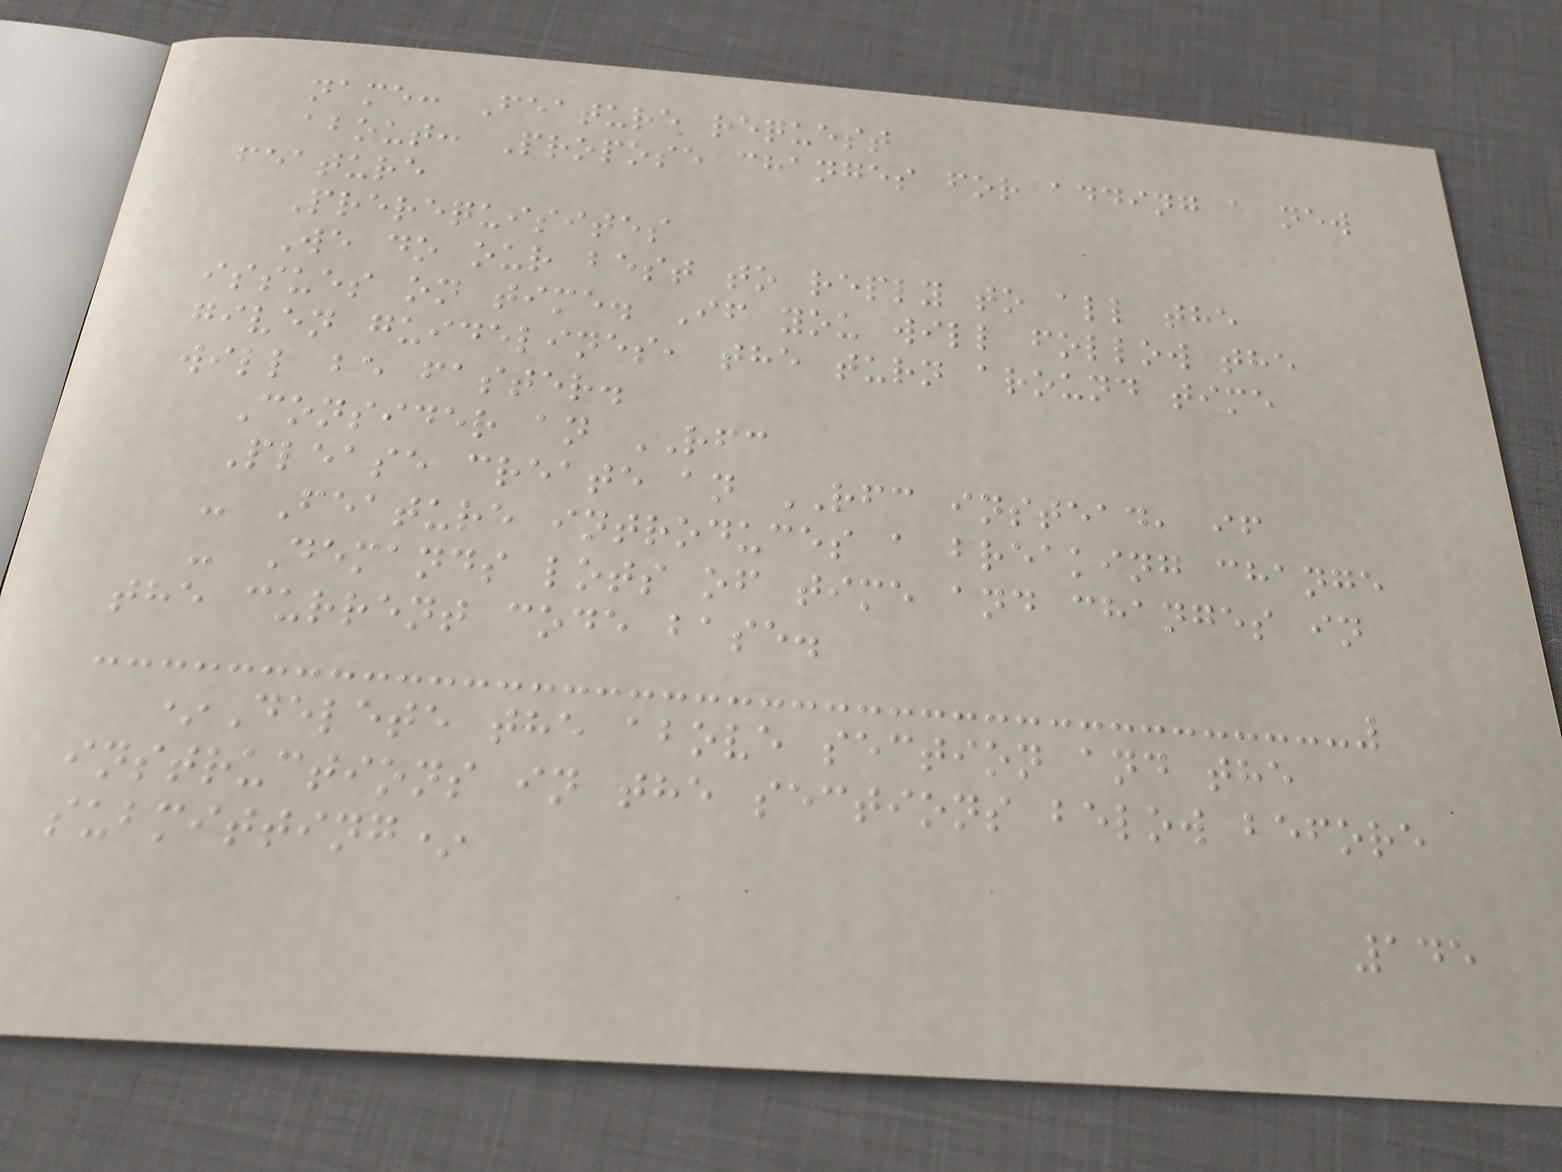name: Feature request
about: Propose changes for adding a new
feature
Prerequisites
We do our best to reply to all the
issues on time. If you will follow the
given guidelines, the turn around time
will be faster.
Consider an RFC
Please create an RFC instead, if
- Feature introduces a breaking change
- Demands lots of time and changes in
the current code base.
*Delete the above section and the
instructions in the sections below before
submitting*
145
